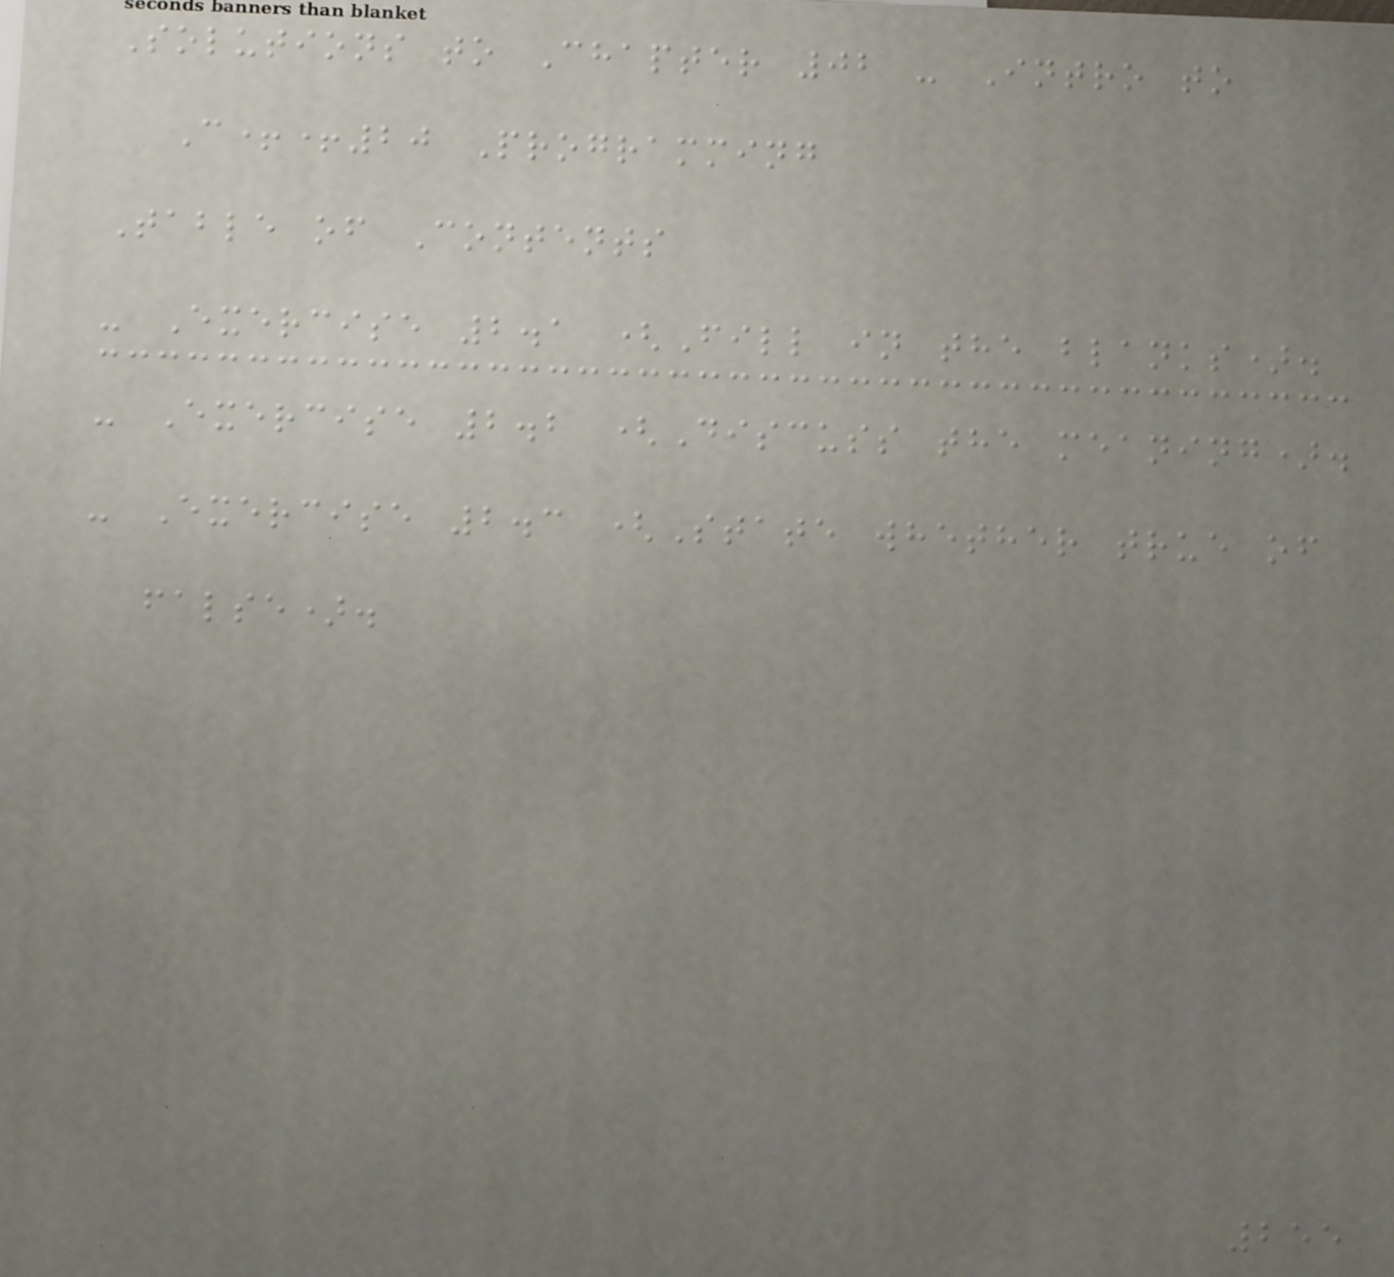Solutions to Chapter 02 - Intro to
C++20 Programming
Table of Contents
- Exercise 2.1 (Fill in the blanks).
- Exercise 2.2 (Discuss the meaning).
- Exercise 2.3 (State whether true of
false).
255
